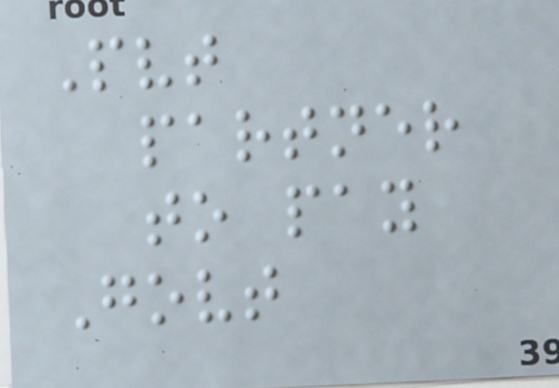Pvt
partner
to pay
Govt
